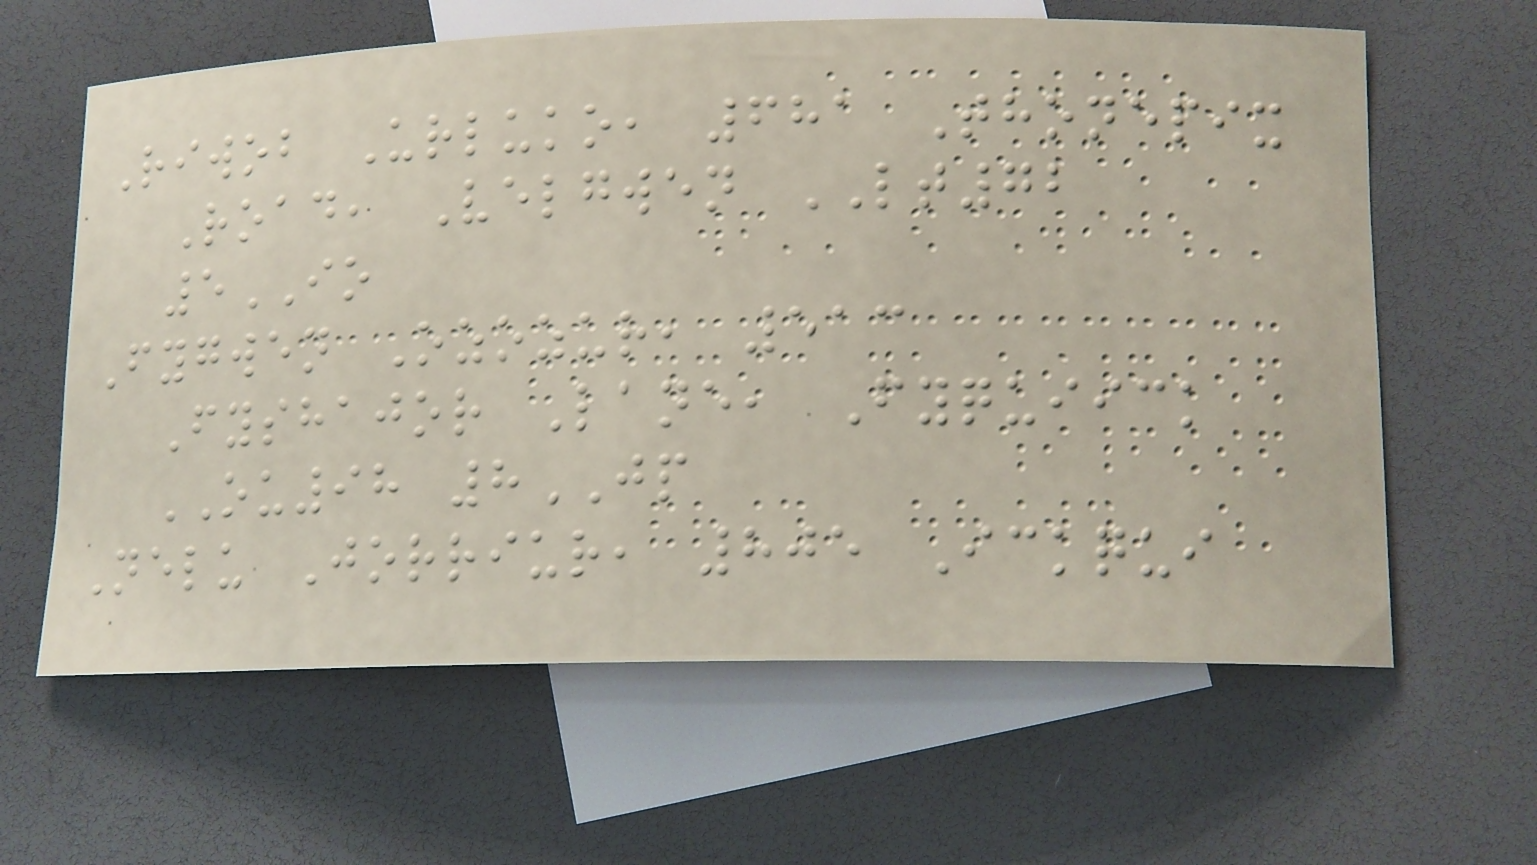Riwob Urluko, 681 Thonepix
Road, Velgwen LT72
5IO
Fygwen Ozozur, 513
Fyshajor Lane, Fyquiick
OU98 8JP
Nelu Jorriur, 805 Ickqui
